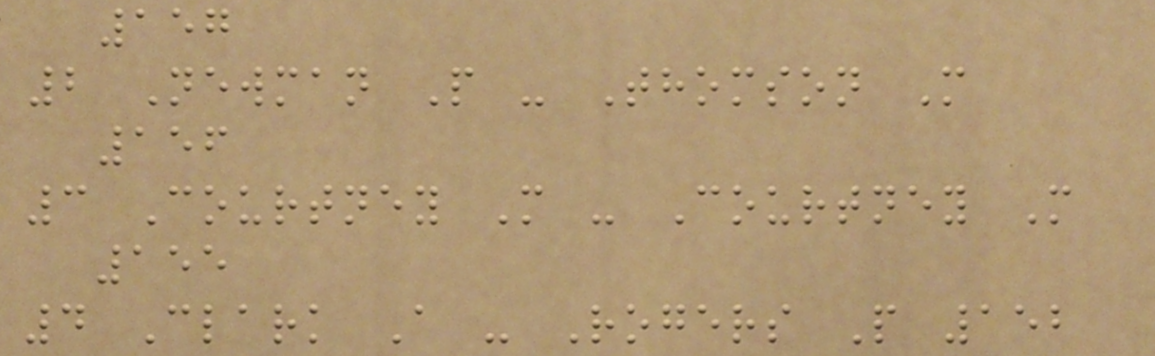157
2 Newman P - Thomson M
156
3 Courtney M - Courtney M
155
4 Clark A - Rogers P 152
